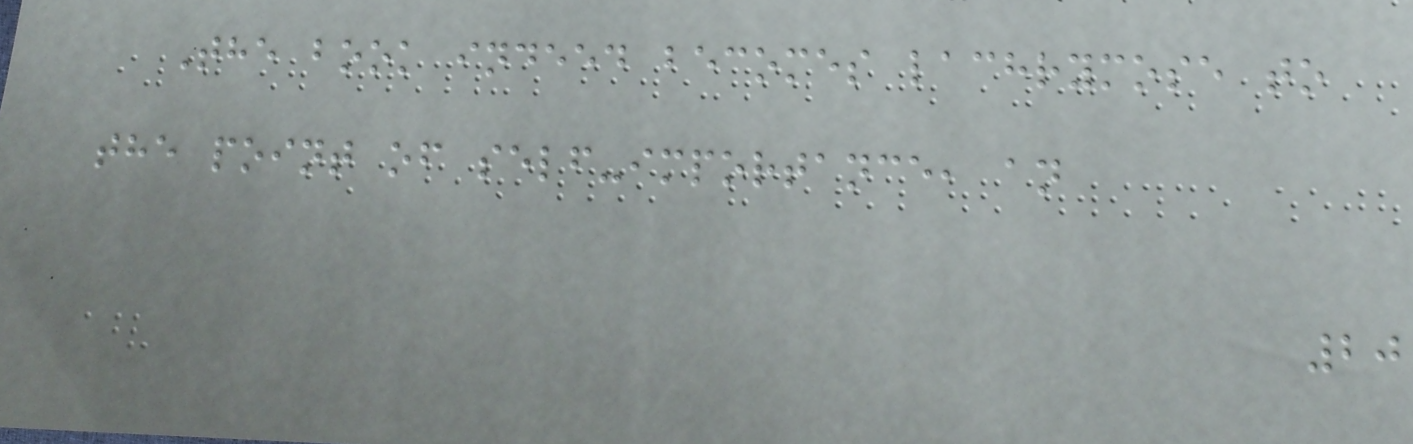The book indeed becomes lachrymose to
the point of self-importance, an
20
